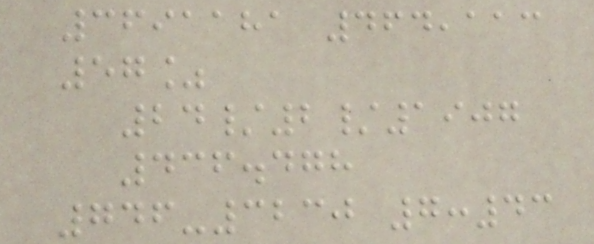3691181 464,113
57%
24/2/1907
436.478
746-3230 7:43
